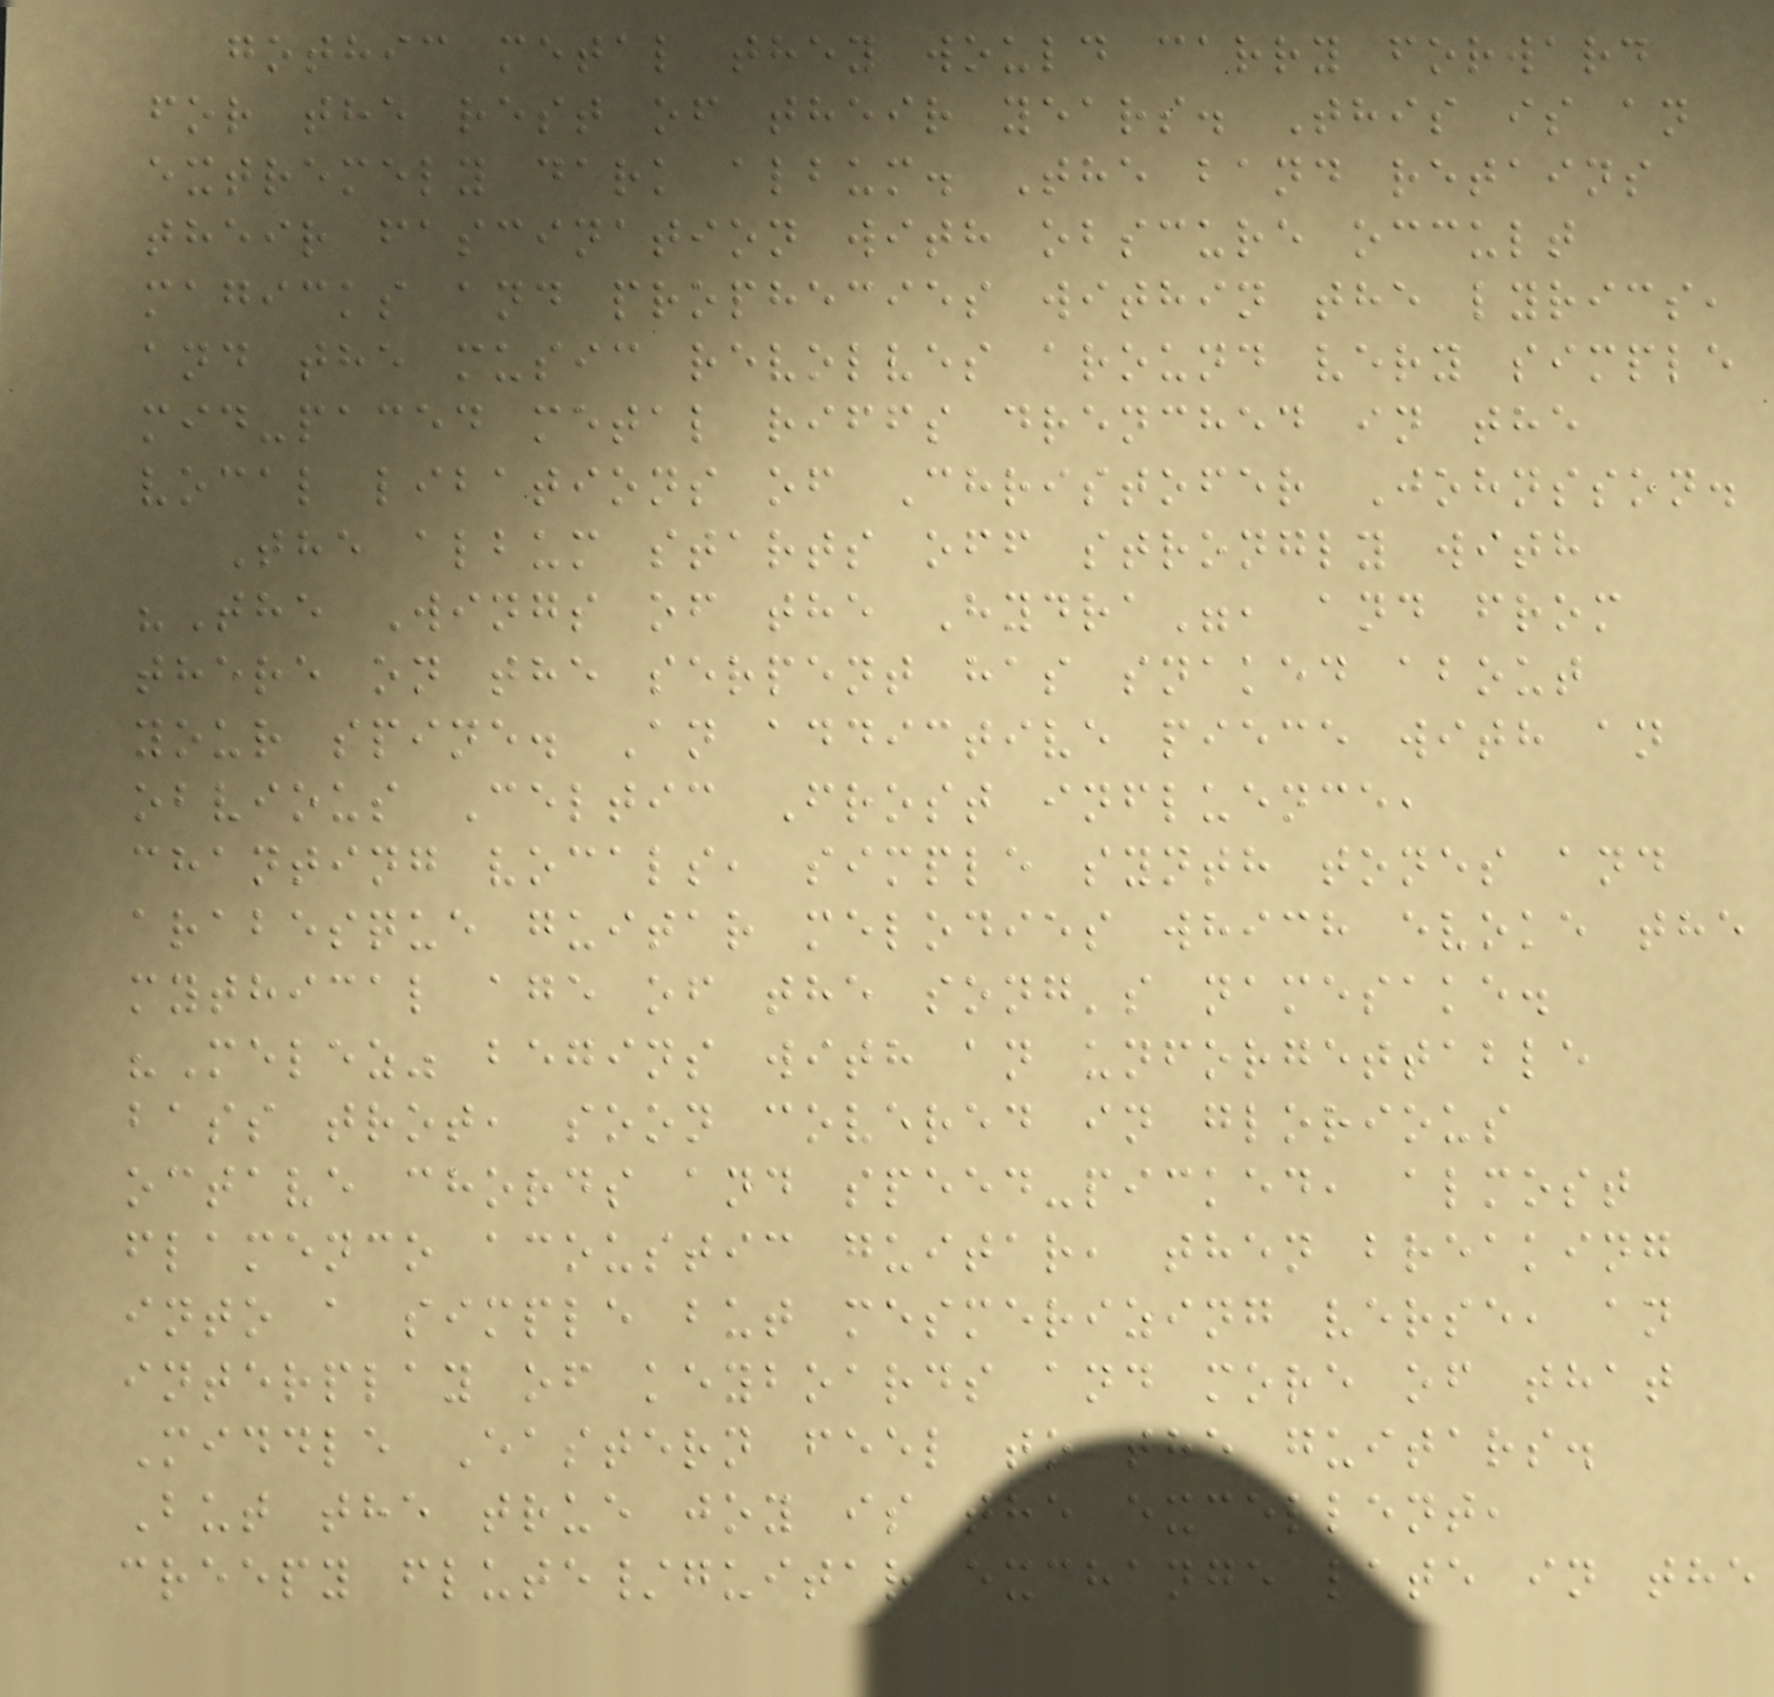gothic metal they would carry forward
for the rest of their years. This is an
extremely dark album. The band retains
their fascination with obscure occult
magicks and prophecies within the lyrics,
and the music revolves around very simple
mid-paced metal riffs drenched in the
vocal libations of Christofer Johnsson.
The album starts off strongly with
"The Wings of the Hydra", and from
there on the serpent has snaked about
your spine. An addictive piece with an
obvious Celtic Frost influence,
chanting vocals, simple synth tones and
arabesque guitar melodies which evoke the
mythical age of the song's namesake.
"Melez" begins with an unforgettable
bass trot, soon covered in glorious
octave chords and speed-picked, almost
flamenco acoustic guitar, then breaking
into a simple but mesmerizing verse, an
interplay of keyboards and more of that
Middle Eastern feel to the guitars.
But the true joy is the excellent,
creepy flute/guitar exchange late in the
